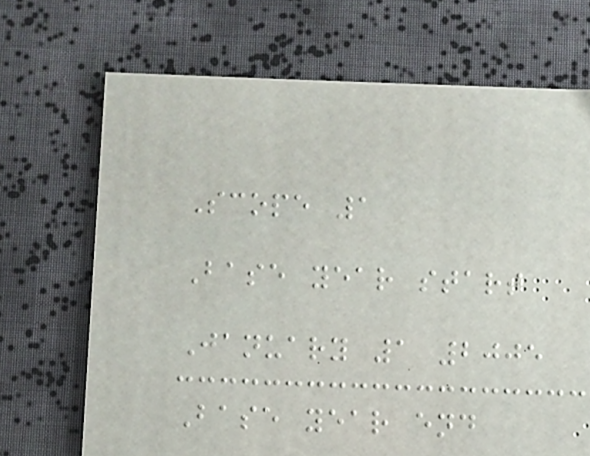Scope 1
Base year start
January 1 2005
Base year end
